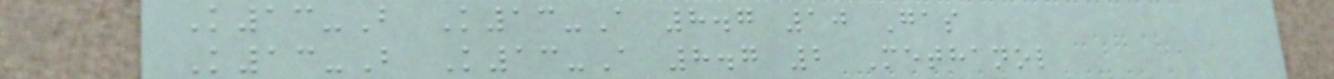K13-B K13-A 8.7 10 Gas
K13-B K13-A 8.7 2 Methanol
